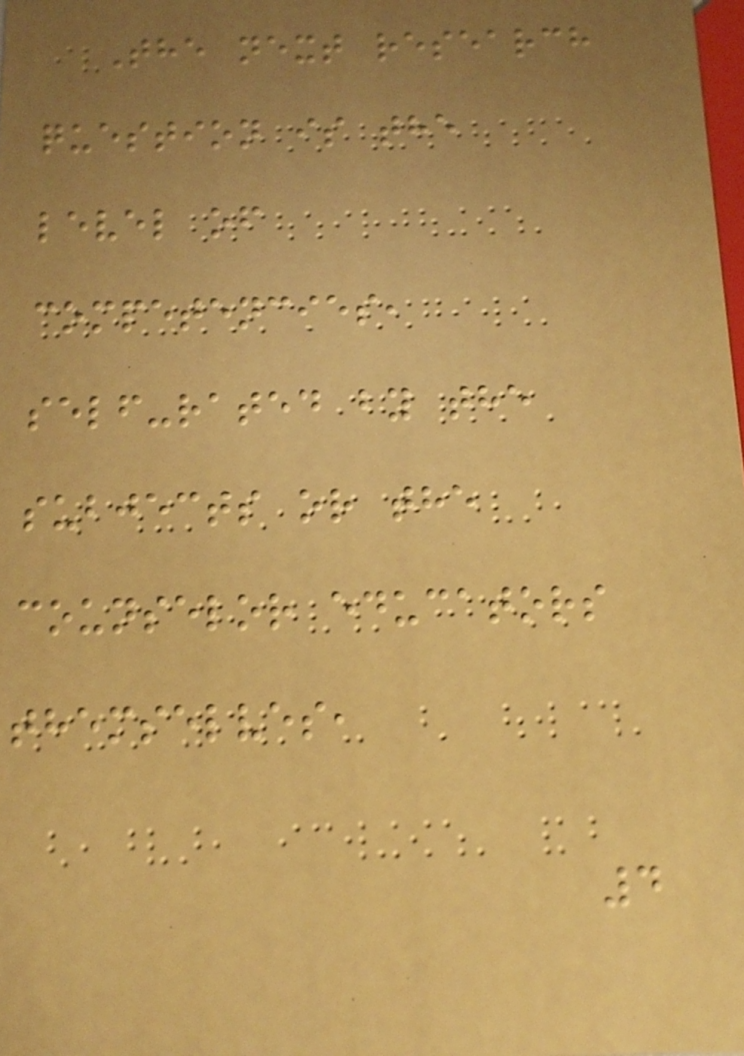The next research
question is the
level of
competencies,
self-rated by the
subjects or the
counselor educators
themselves,
4
